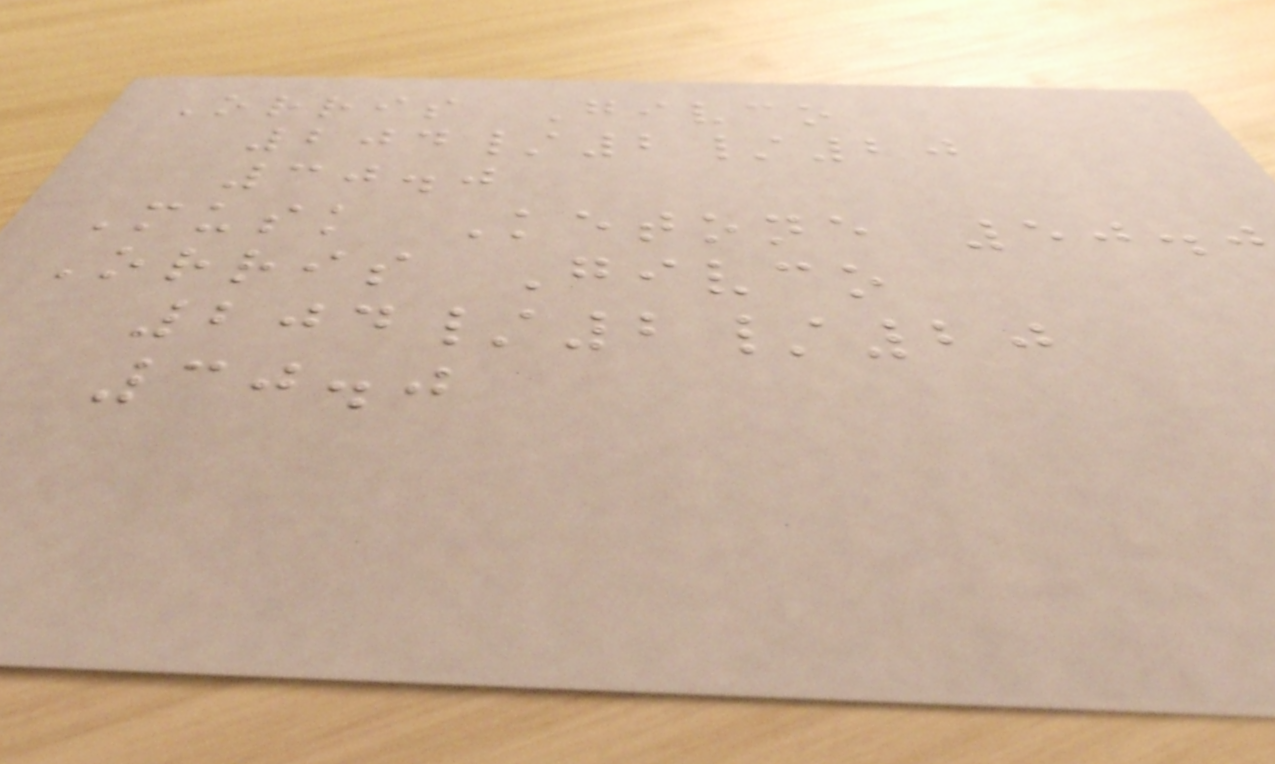Orris Givco
204/2/20
30.0
Musk Ketone 50.0
Orris Givco
204/2/20
30.0
